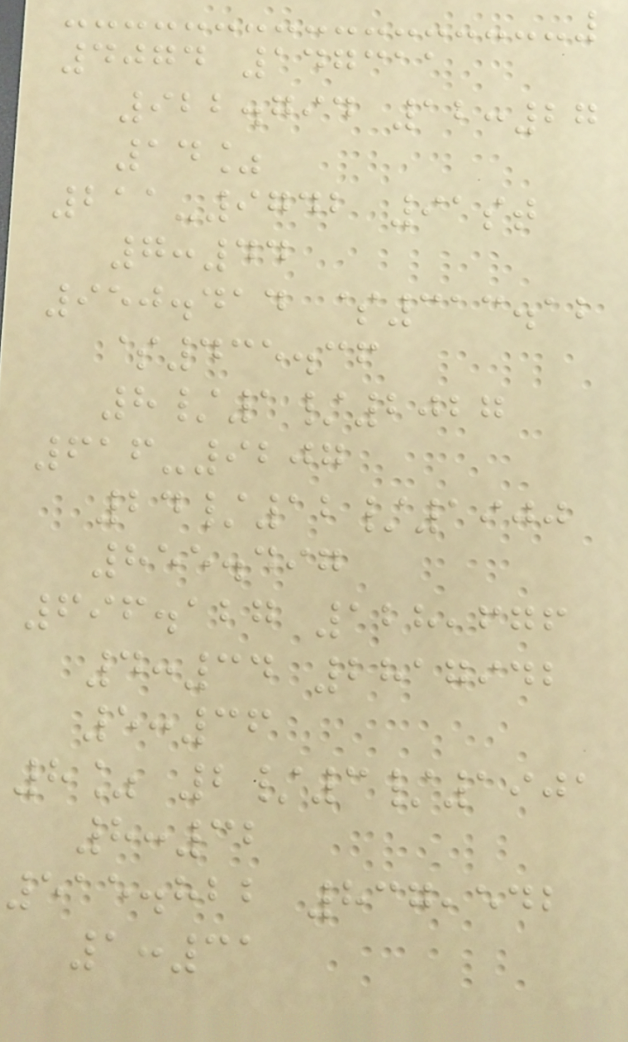4074 147311
922.794 12:27
14%
211-9742 91st
7:44
950.414 $313.12
$435.36
8/1/2027
616-9207
24/12/1900
855.497
696.127 128,676
4:34 2817942
5:36
8% 2/3/1901
8:32
515.822 837,542
1:31
